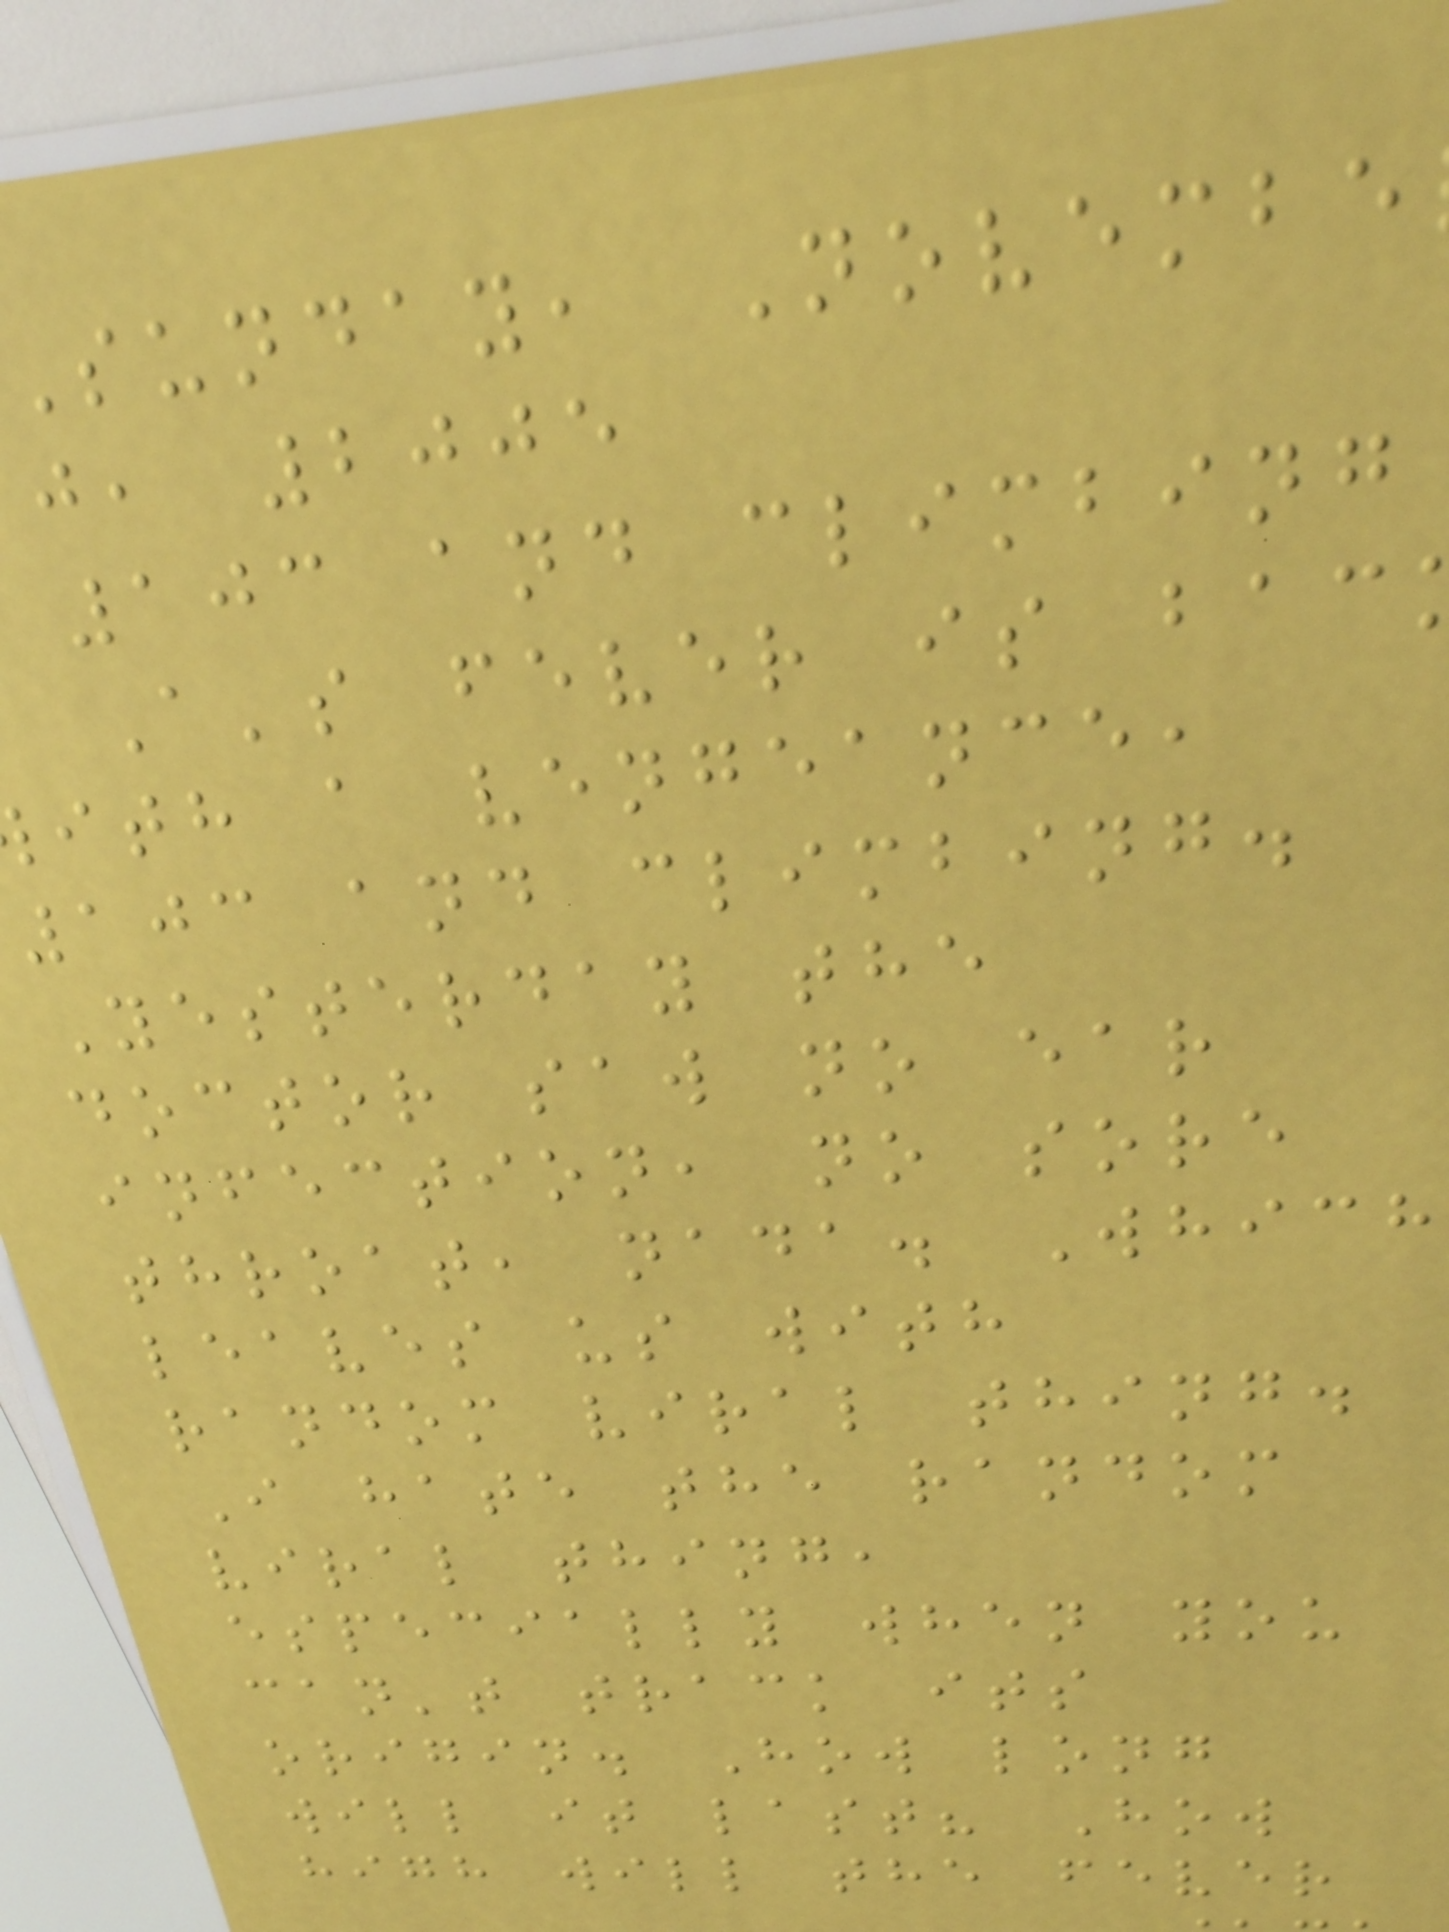sunday, Novembe
j, 2005
103 and climbing
A's fever is bac
ith a vengeance,
103 and climbing.
Yesterday the
doctor saw no ear
infection, no sore
throat, nada. Which
leaves us with
random viral thing.
I hate the random
viral thing,
especially when you
can't track its
origin. How long
will it last? How
high will the fever
